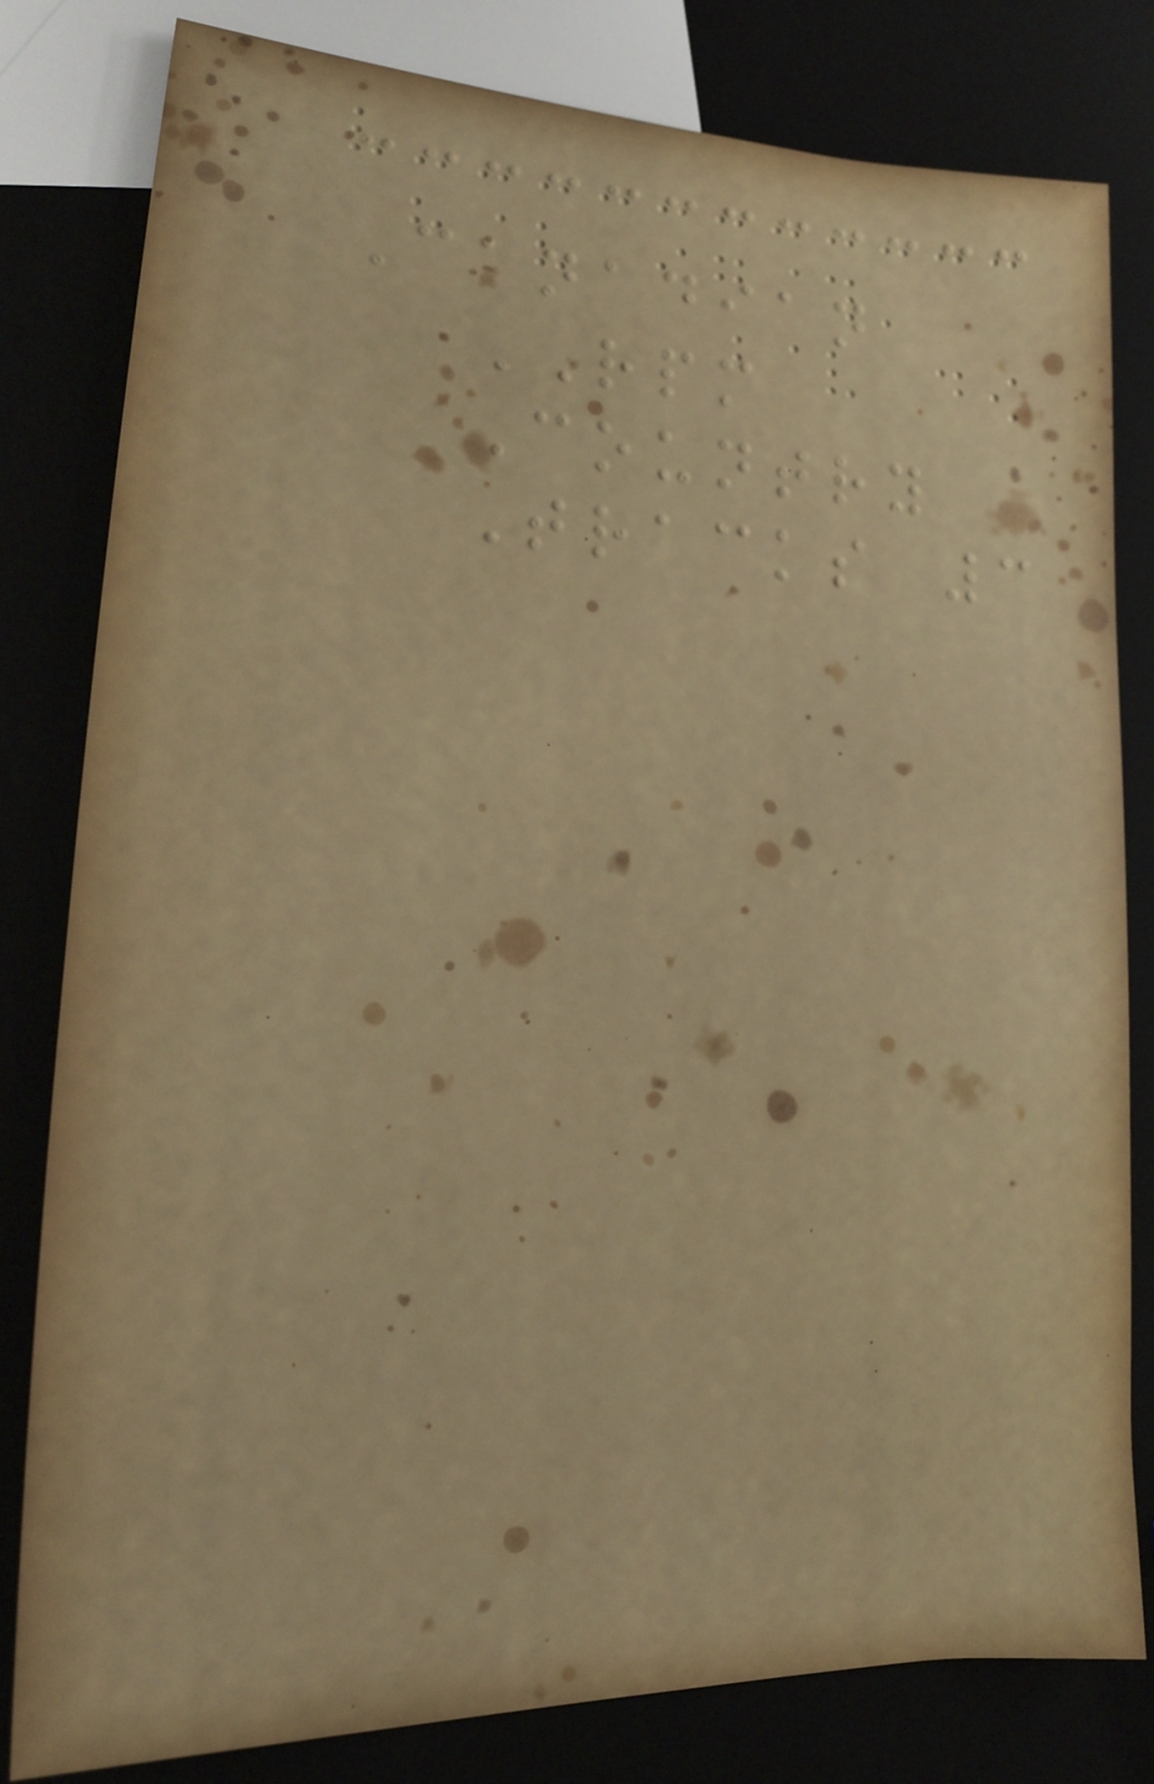Canadian
RPM
Country
Tracks 3
